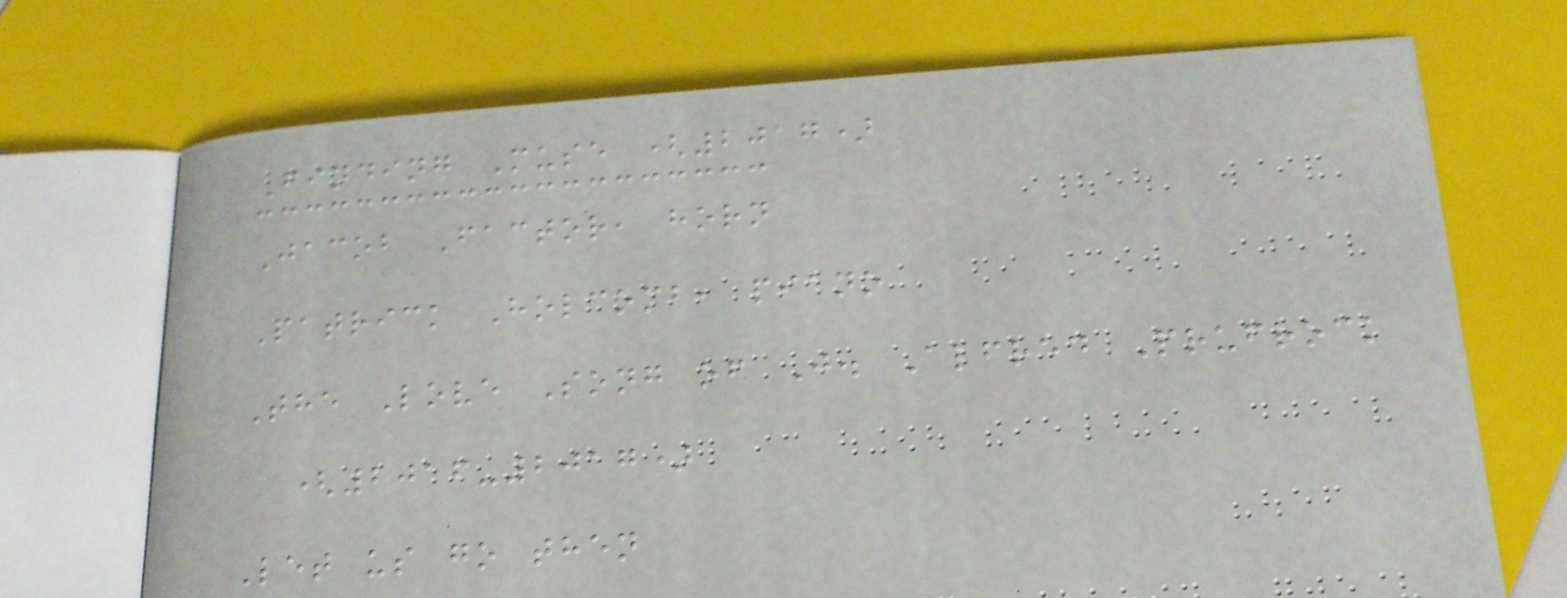Finding Muse (2017)
Jacob Factor, horn
Patrick Holcomb, piano
The Love Song of J. Alfred Prufrock
(2016-2017)
Let us go then
